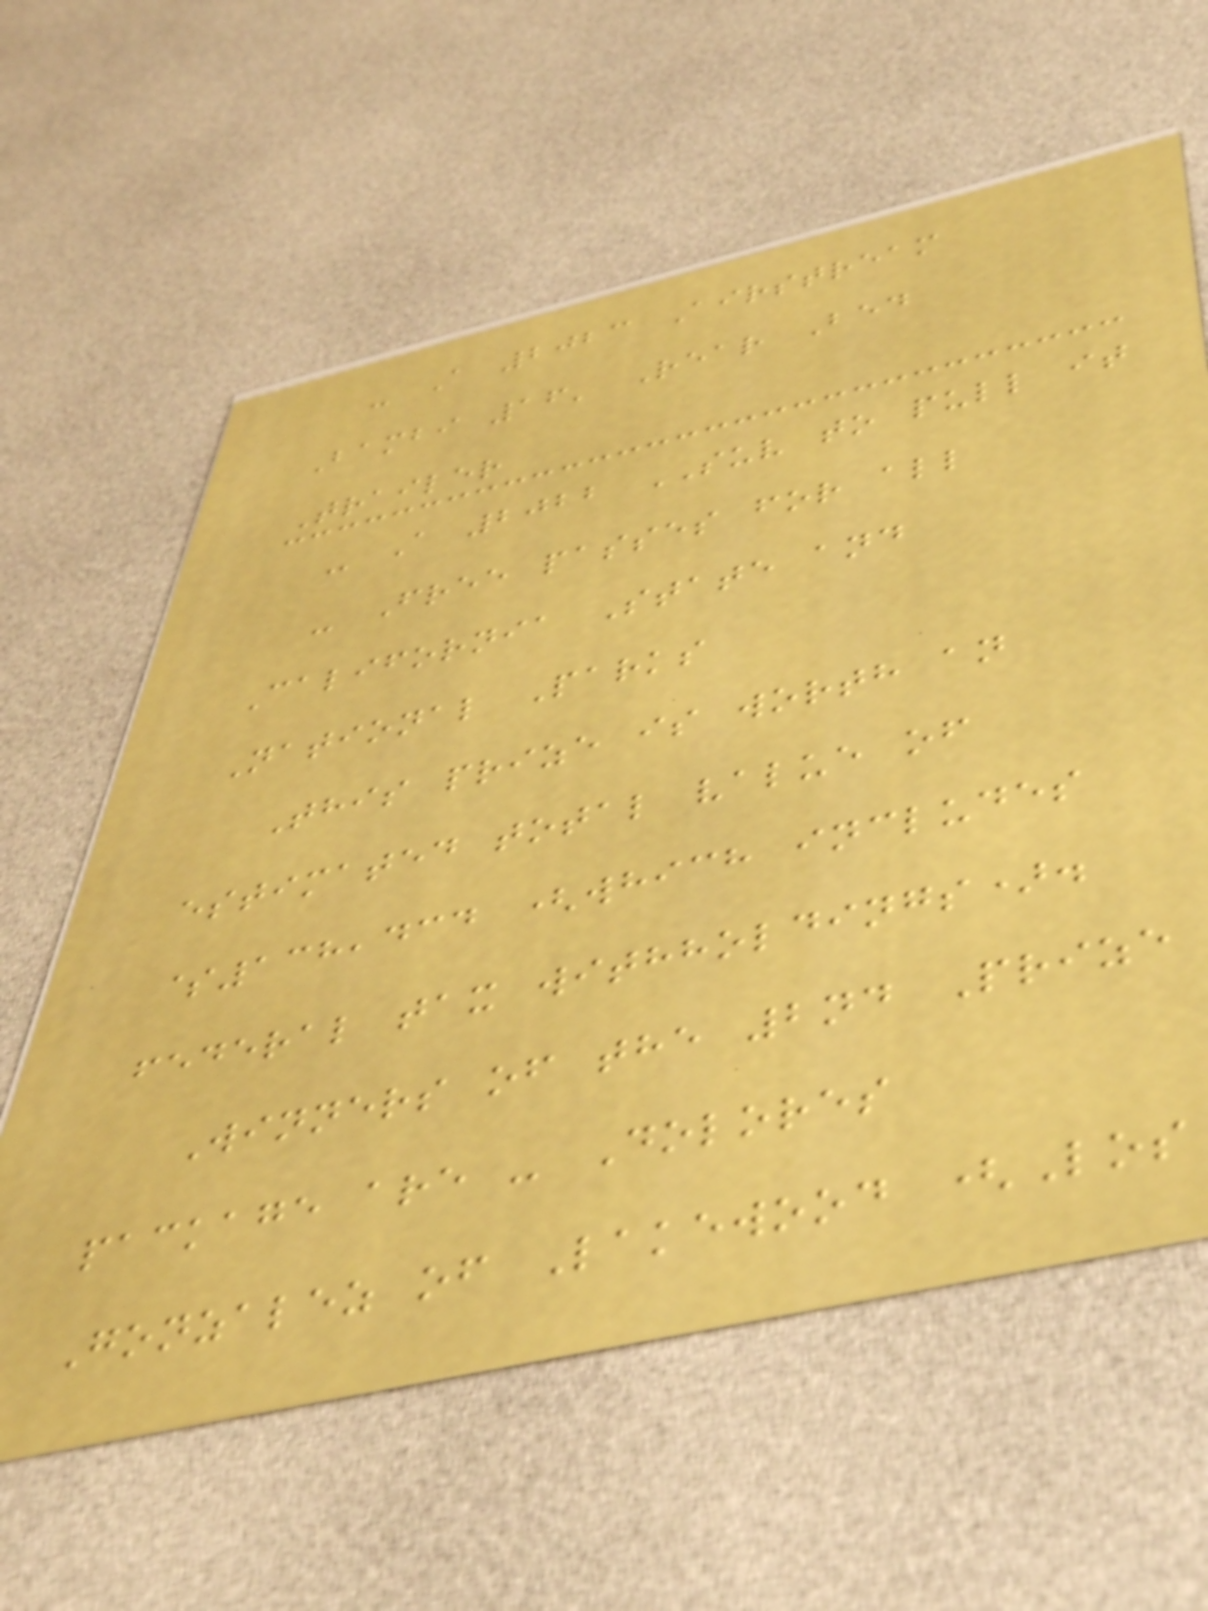- A 2023 Airstream
Bambi 16' Rear Bed
Trailer
- A 2022 SUV to pull it
- Free passes for all
California State and
National Parks
This prize is worth an
estimated total value of
$138,434 (which includes
federal tax withholdings).
Winners of the 2nd Prize
package are - Dolores
Gonzalez of Lakewood (Los
